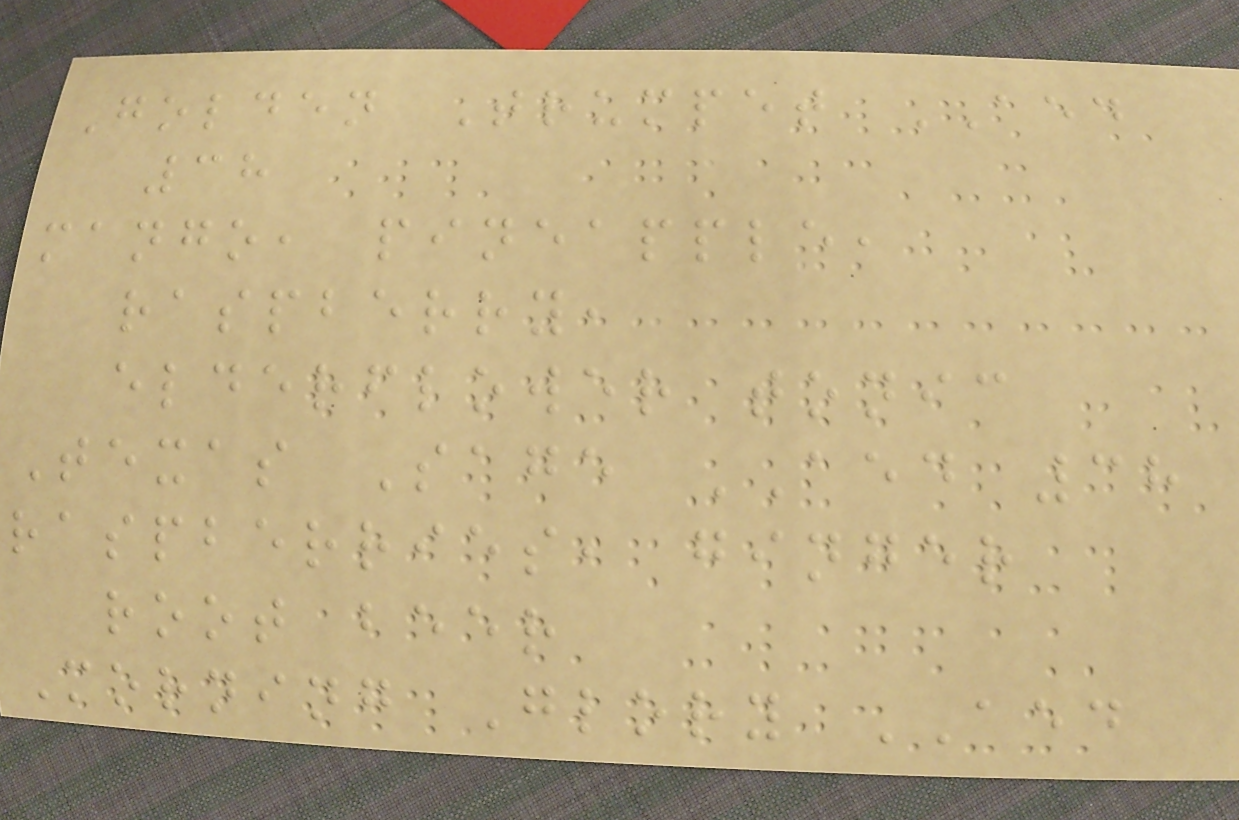Golden Trumpet AED
38
mango, pineapple,
raspberry,
elderflower tonic
Texas Sage AED 38
raspberries, ginger
root beer
Morning Glory AED
